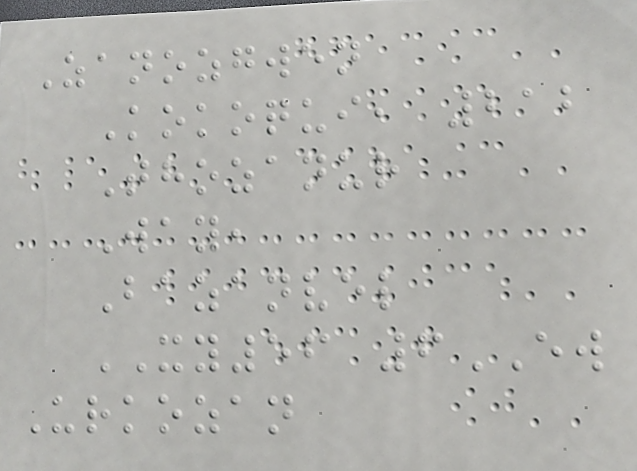Zanozgwen
Kokoqui, 212
Thozanur
Way,
Bazanvel
XY56 6EW
Urkozan
